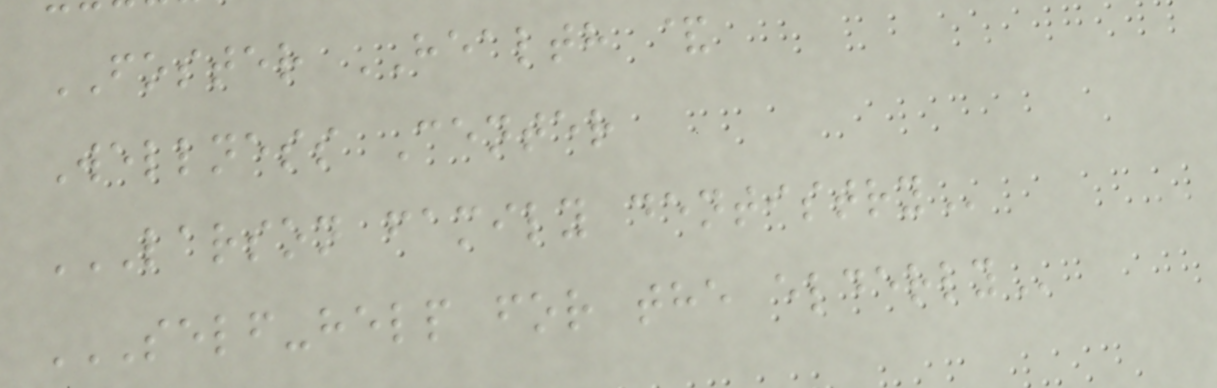FOSTER HEALTH &
Wellness Center
LARSON FAMILY DENTISTRY
SELF-HELP FOR THE ELDERLY
